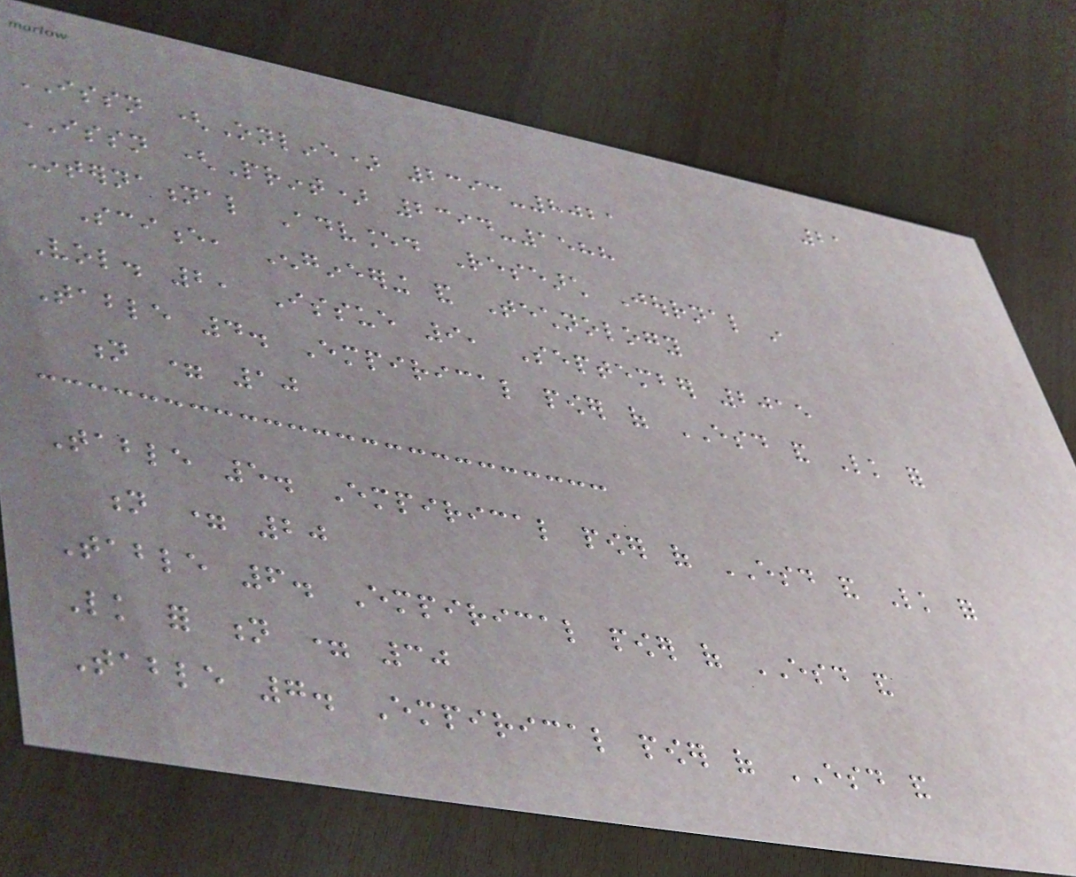21
ISSN (Online) 2393-8021
ISSN (Print) 2394-1588
International Advanced Research Journal in
Science, Engineering and Technology
Vol. 2, Issue 9, September 2015
Table 4. Empirical power of ESD and Lk for
n = 10
Table 5. Empirical power of ESD and Lk for
n = 20
Table 6. Empirical power of ESD and
Lk for n = 30
Table 7. Empirical power of ESD and
